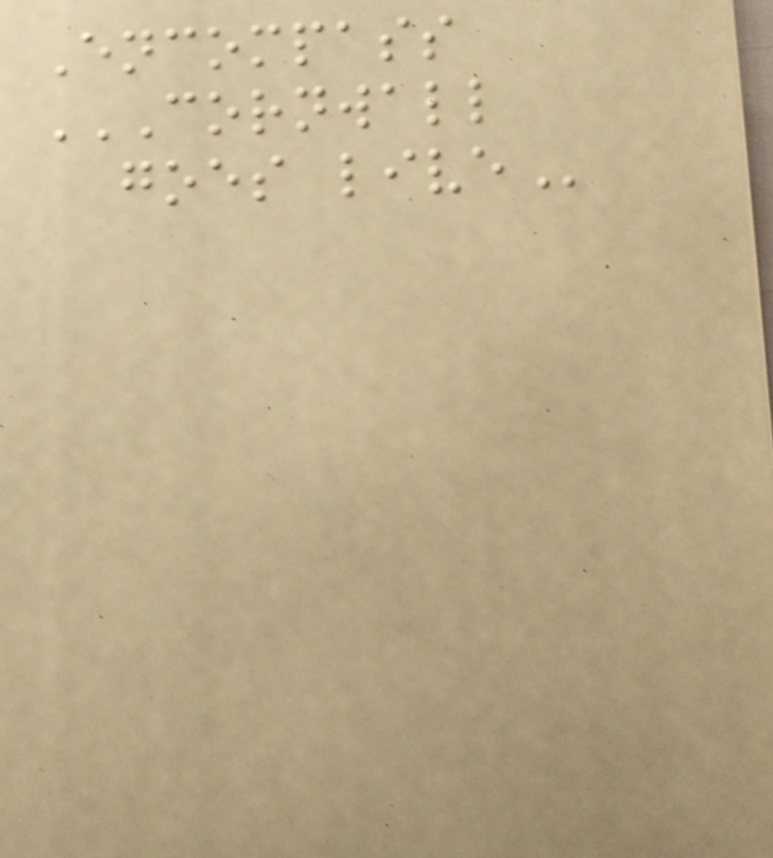Encompass
CORNWALL
GOES LIVE
